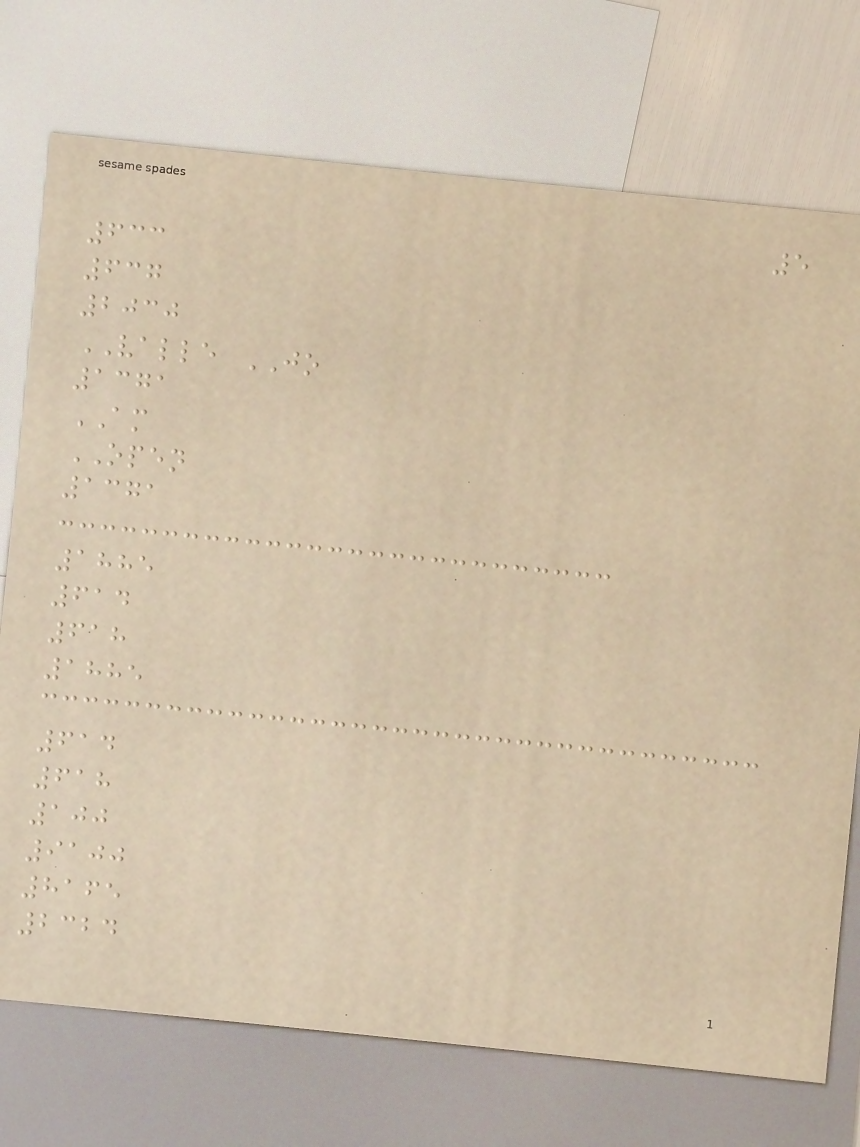5
633
637
2030
VALLE JO
1371
AM
OPEN
1371
1885
614
618
1885
614
618
100
9100
8165
2324
